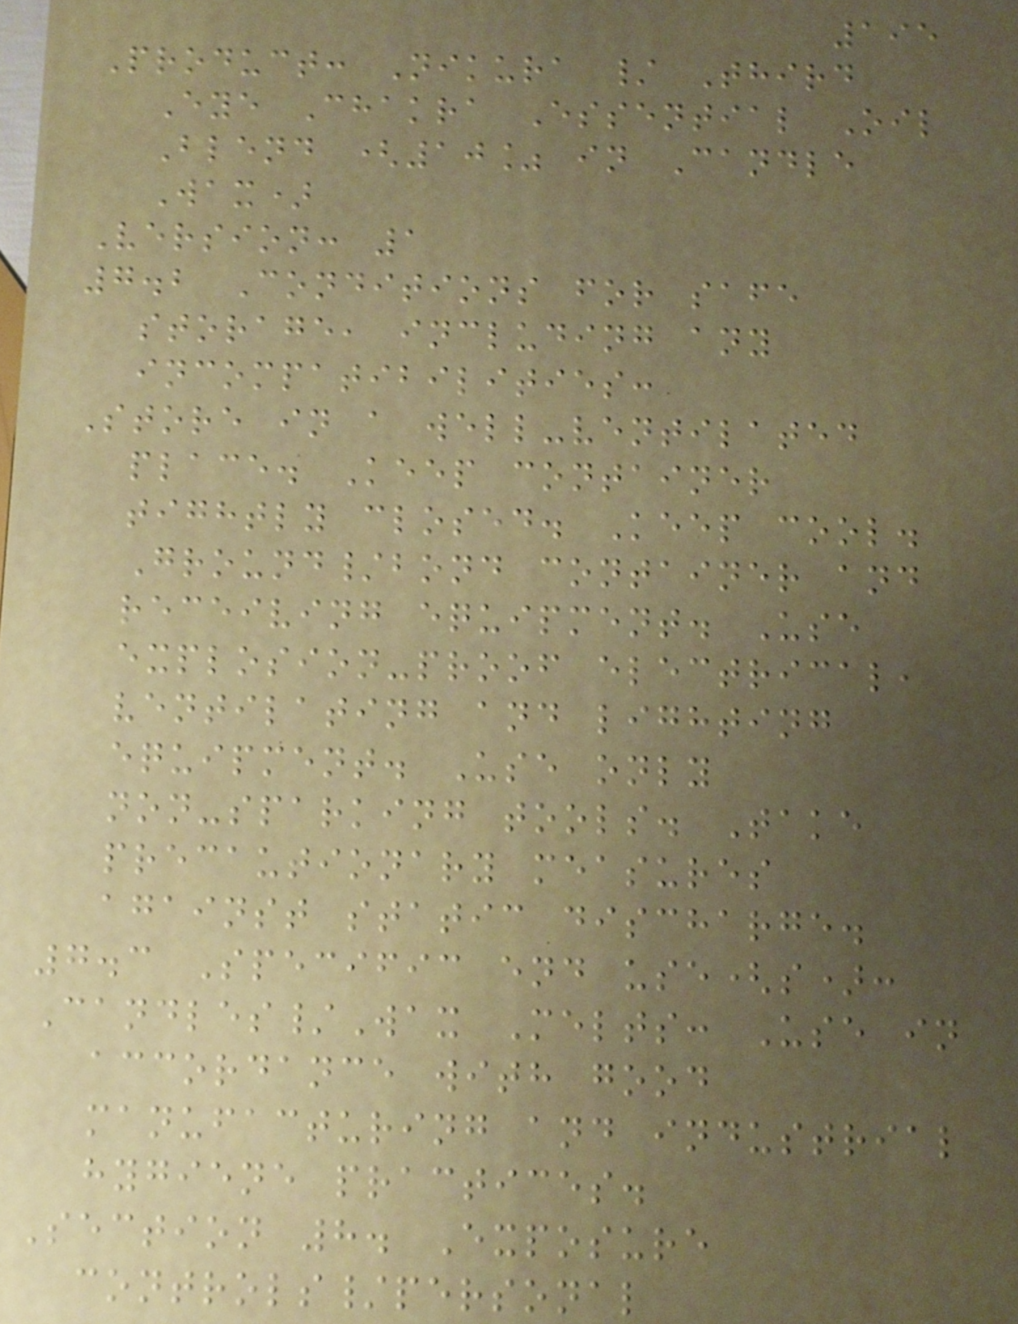195
Product: Nikura / Third
Eye Chakra Essential Oil
Blend (10% in Candle
Wax)
Version: 1
7.2 Conditions for safe
storage, including any
incompatibilities:
Store in a well-ventilated
place. Keep container
tightly closed. Keep cool.
Ground/bond container and
receiving equipment. Use
explosion-proof electrical,
ventilating and lighting
equipment. Use only
non-sparking tools. Take
precautionary measures
against static discharge.
7.3 Specific end use(s):
Candles/Wax Melts: Use in
accordance with good
manufacturing and industrial
hygiene practices.
Section 8. Exposure
controls/personal
